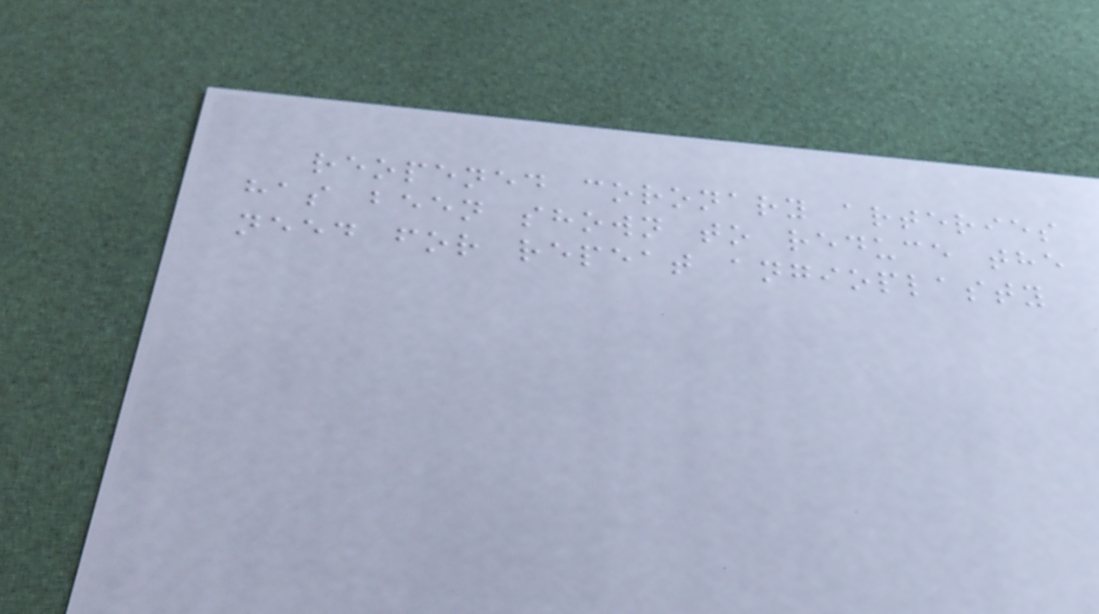reopened coronary arteries
has been shown to reduce the
need for repeat angioplasty
